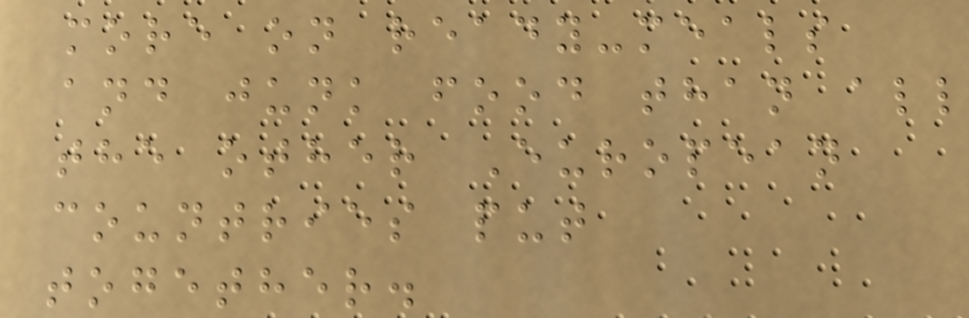more on ready-meals
and junk food than all
the other European
countries put
together.
